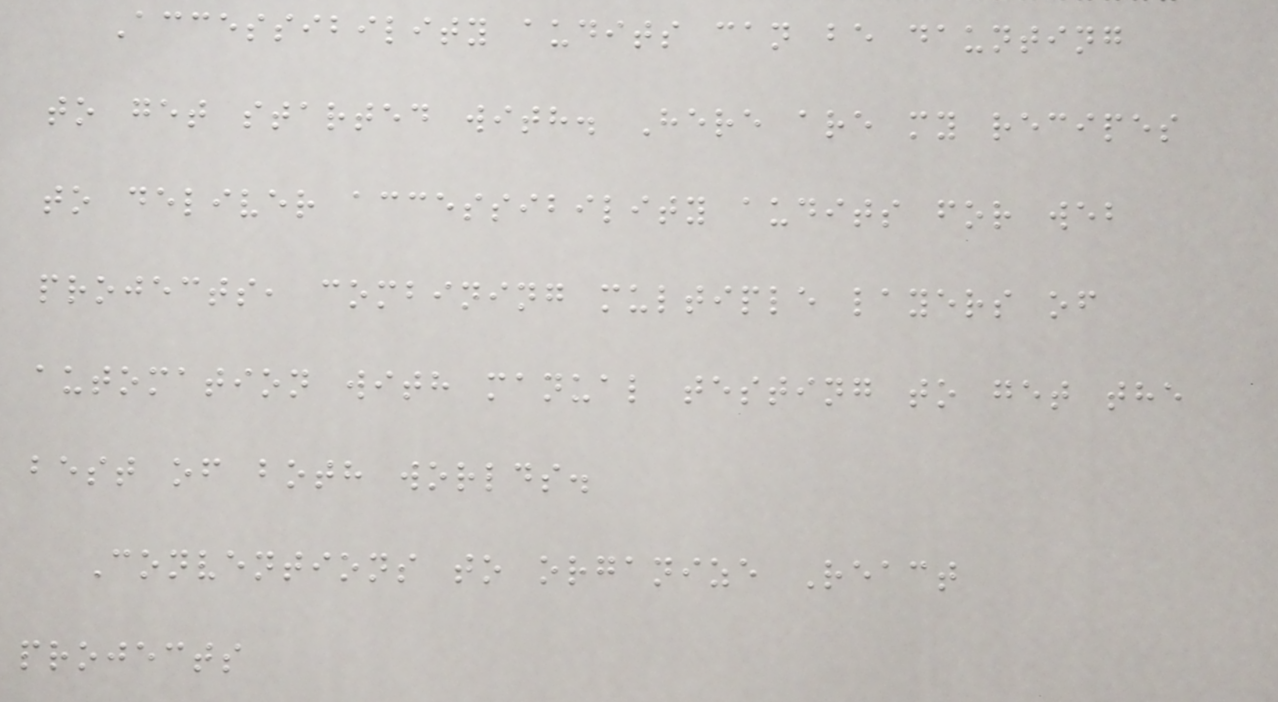Accessibility audits can be daunting
to get started with. Here are my recipes
to deliver accessibility audits for web
projects, combining multiple layers of
automation with manual testing to get the
best of both worlds.
Conventions to organize React
projects
